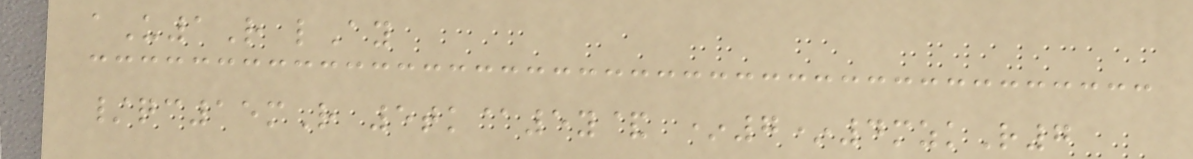aU1R lAy
/qc15mR 5tk@5y& *7*4mzkR7
